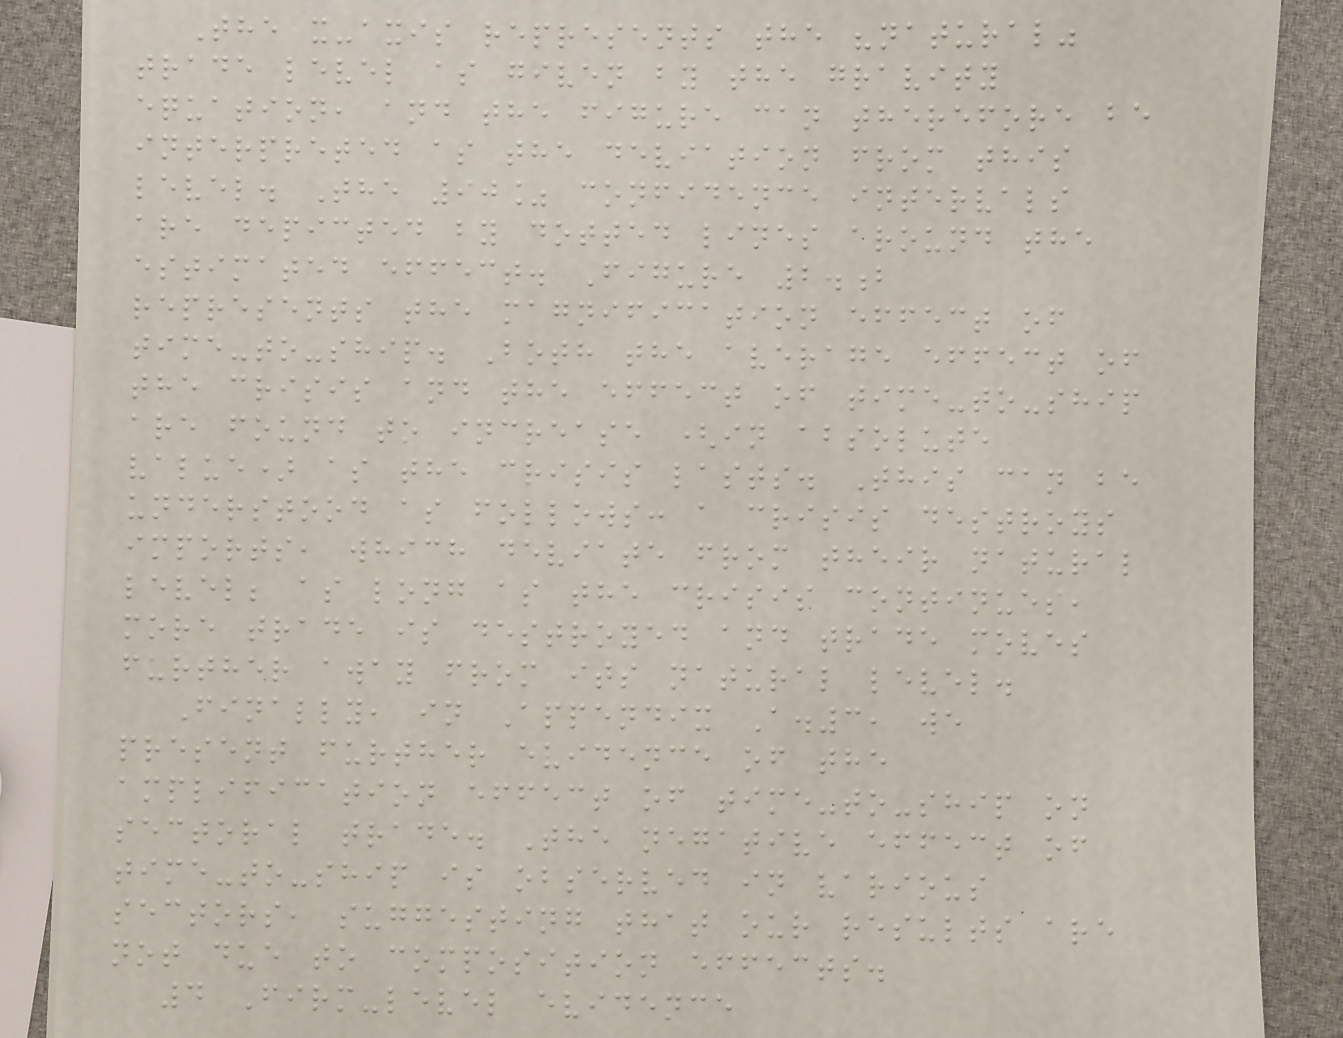The x-axis represents the "natural"
trade level as given by the gravity
equation, and the figure can therefore be
interpreted as the deviation from this
level. The 90% confidence intervals
are depicted by dotted lines around the
estimated effect. Figure 2.b
represents the magnification effect of
time-to-ship. Both the average effect of
the crisis and the effect of time-to-ship
are found to increase (in absolute
value) as the crisis lasts. This can be
understood as follows: a crisis destroys
imports, which deviate from their natural
level; as long as the crisis continues,
more trade is destroyed and trade moves
further away from its natural level.
Finally, in Appendix A.3, we
present further evidence of the
amplification effect of time-to-ship on
sectoral trade. The negative effect of
time-to-ship is observed in various
sectors, suggesting that our results are
not due to composition effects.
4 Firm-level evidence
